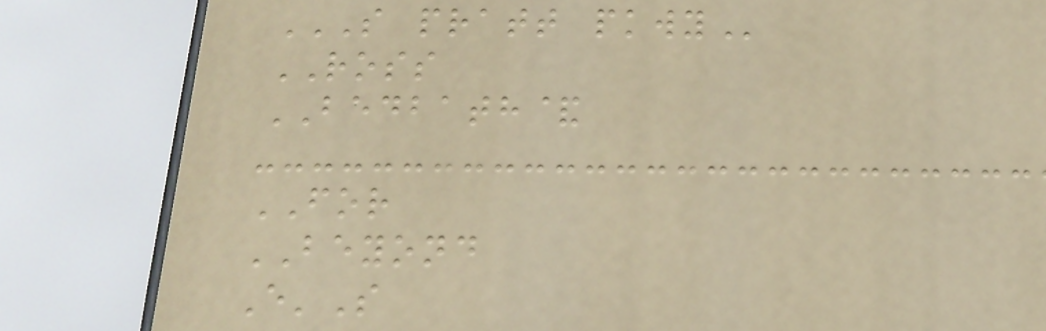S PRATT PKWY
ROSS
BEDBATH&
FOR
BEYOND
E'S
